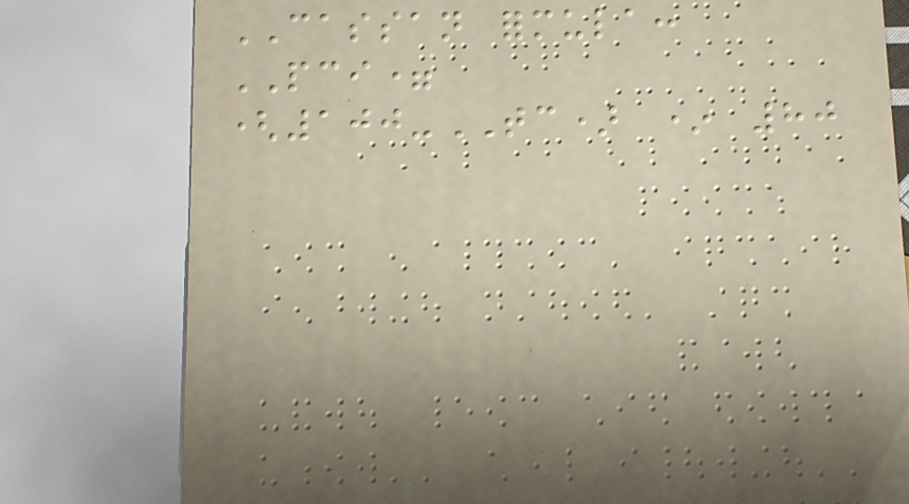CASSAN formula:
PCI=
(100-TC) * 80
